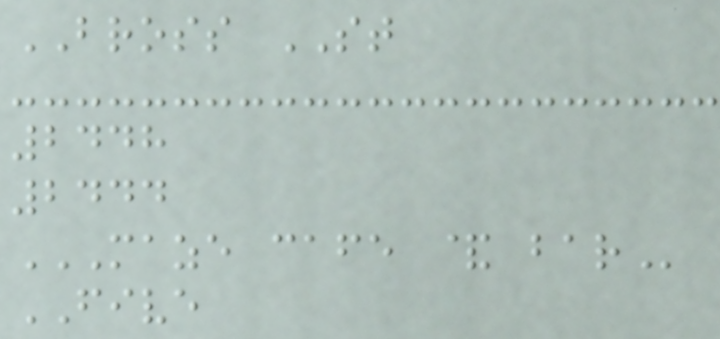BROSS ST
2448
2444
MAZE CAFE & BAR
FIVE
